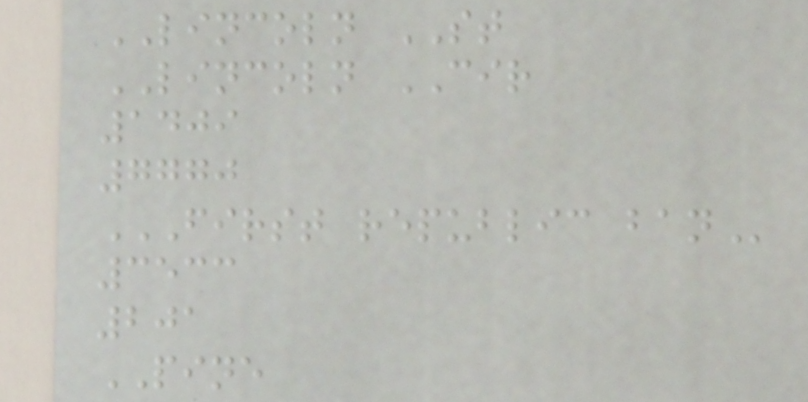LINCOLN ST
LINCOLN CIR
1409
7770
FIRST REPUBLIC BAN
3533
201
PINE
